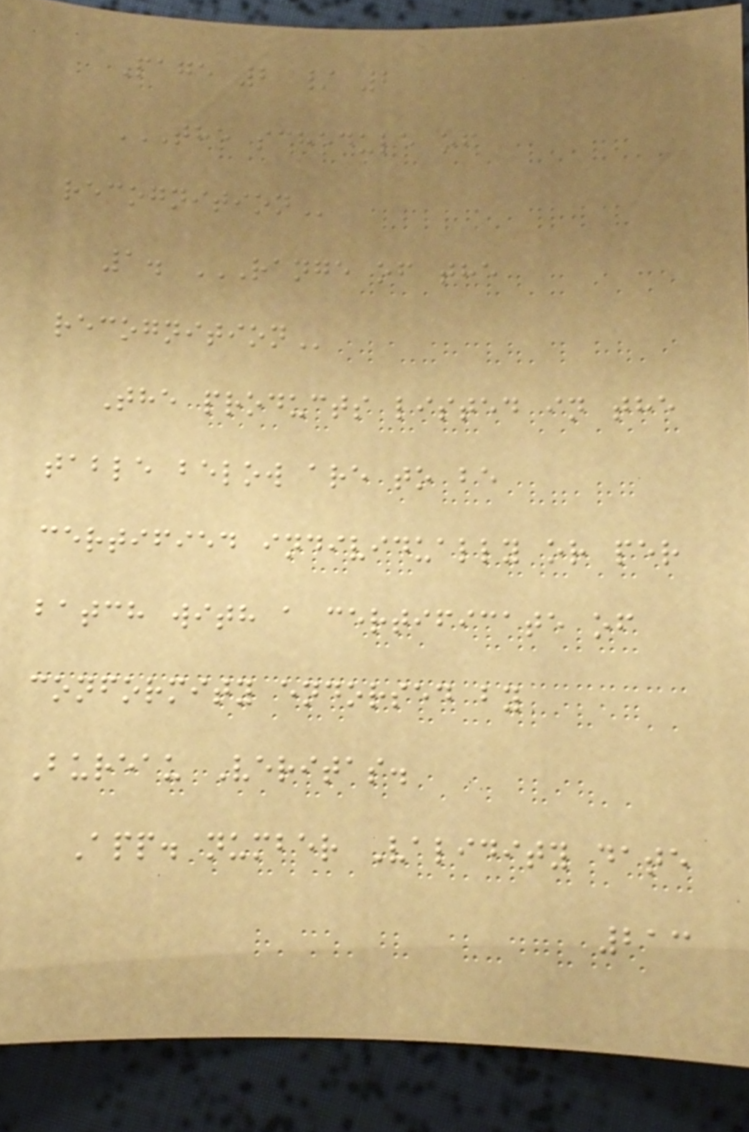Page 2 / 2
THE SCHEDULE OF
RECOGNITION
1. RANGE OF THE
RECOGNITION
The products listed in the
table below are to be
certified individually or per
batch with a certificate of
conformity endorsed by
Bureau Veritas.
App. number Validity date
213
